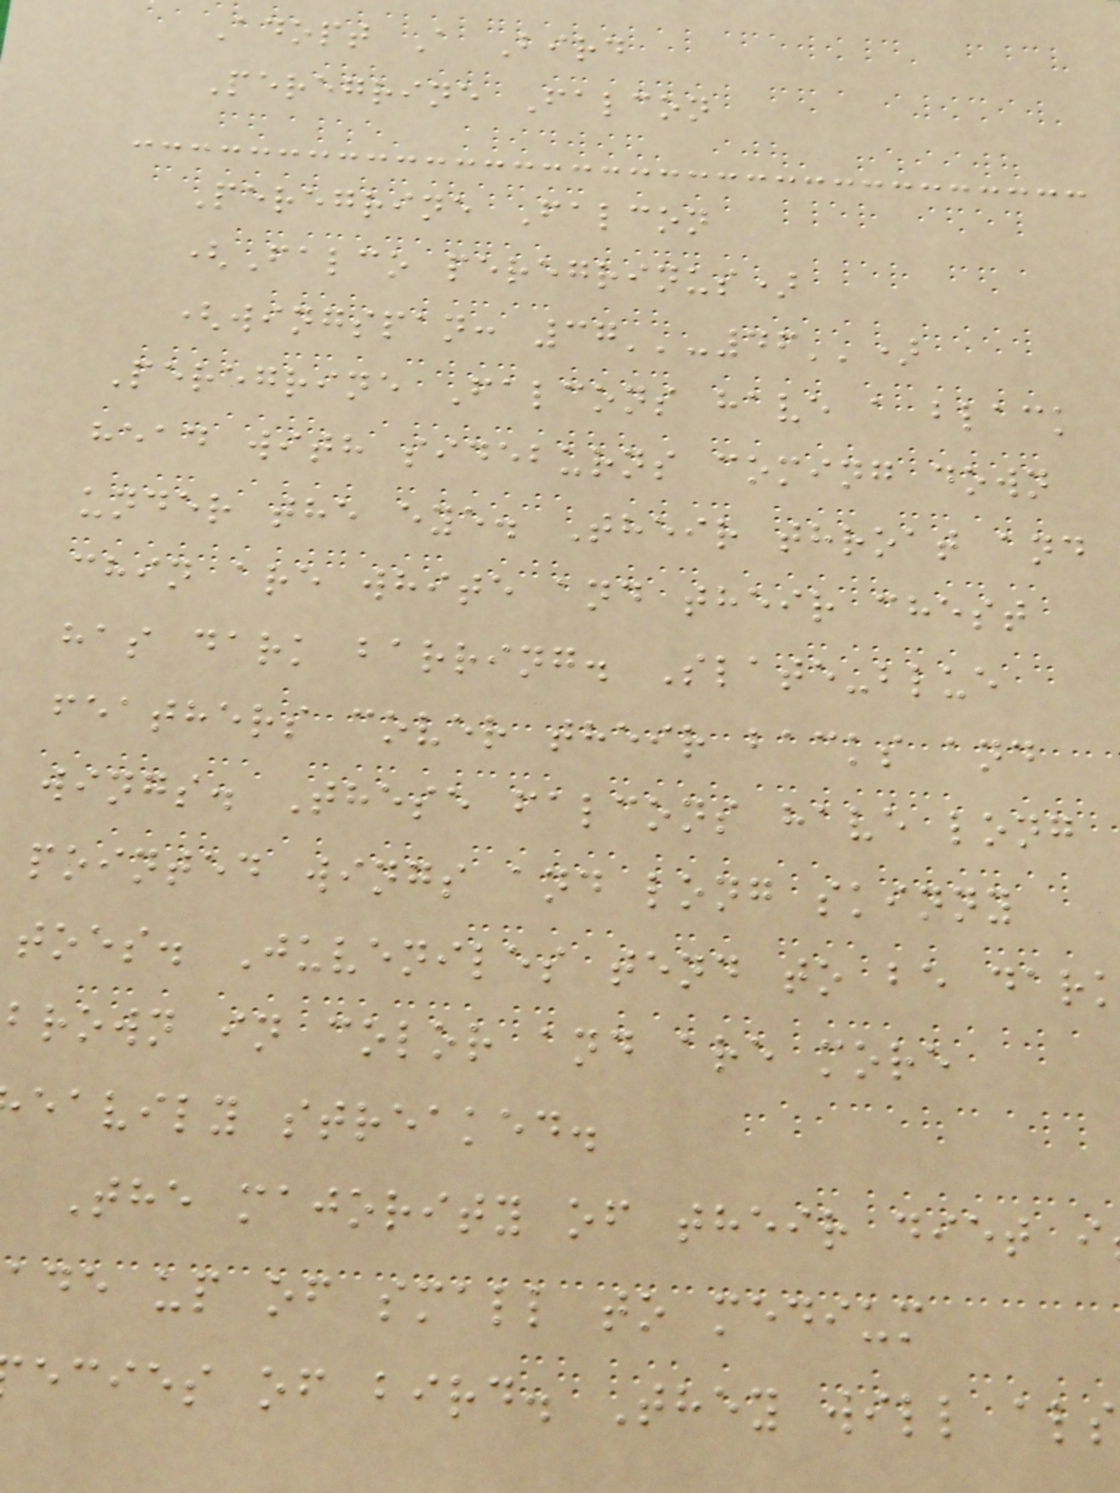Adopt A Bird
Peregrine Falcon
Peregrine Falcon
(Falco peregrinus)
(wingspan: 37''-46'')
Peregrine Falcons have a black
head with sideburns coming down
under the eye. Their throat and
chin are white and their chest
has dark barring. Slate-blue
feathers cover their backs and
wings. These falcons have long
pointed wings and long skinny
toes. Juveniles tend to be dar
brown in color and are more
eavily streaked.
The majority of their diet i
ade up of small to medium
ecies of bird. They will als
